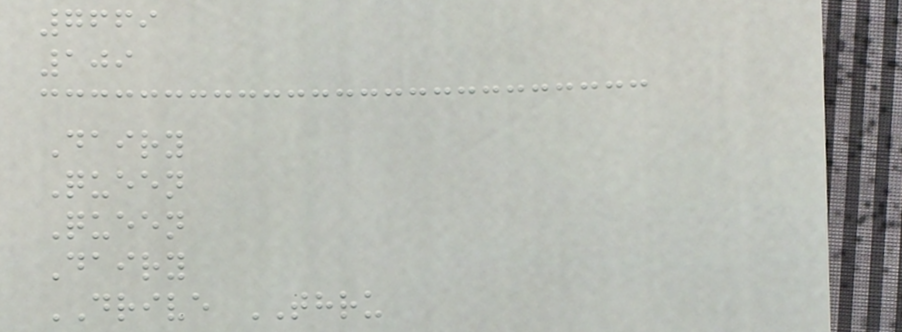7669
109
Dairy
Queen
Queen
Dairy
DRIVE THRU
